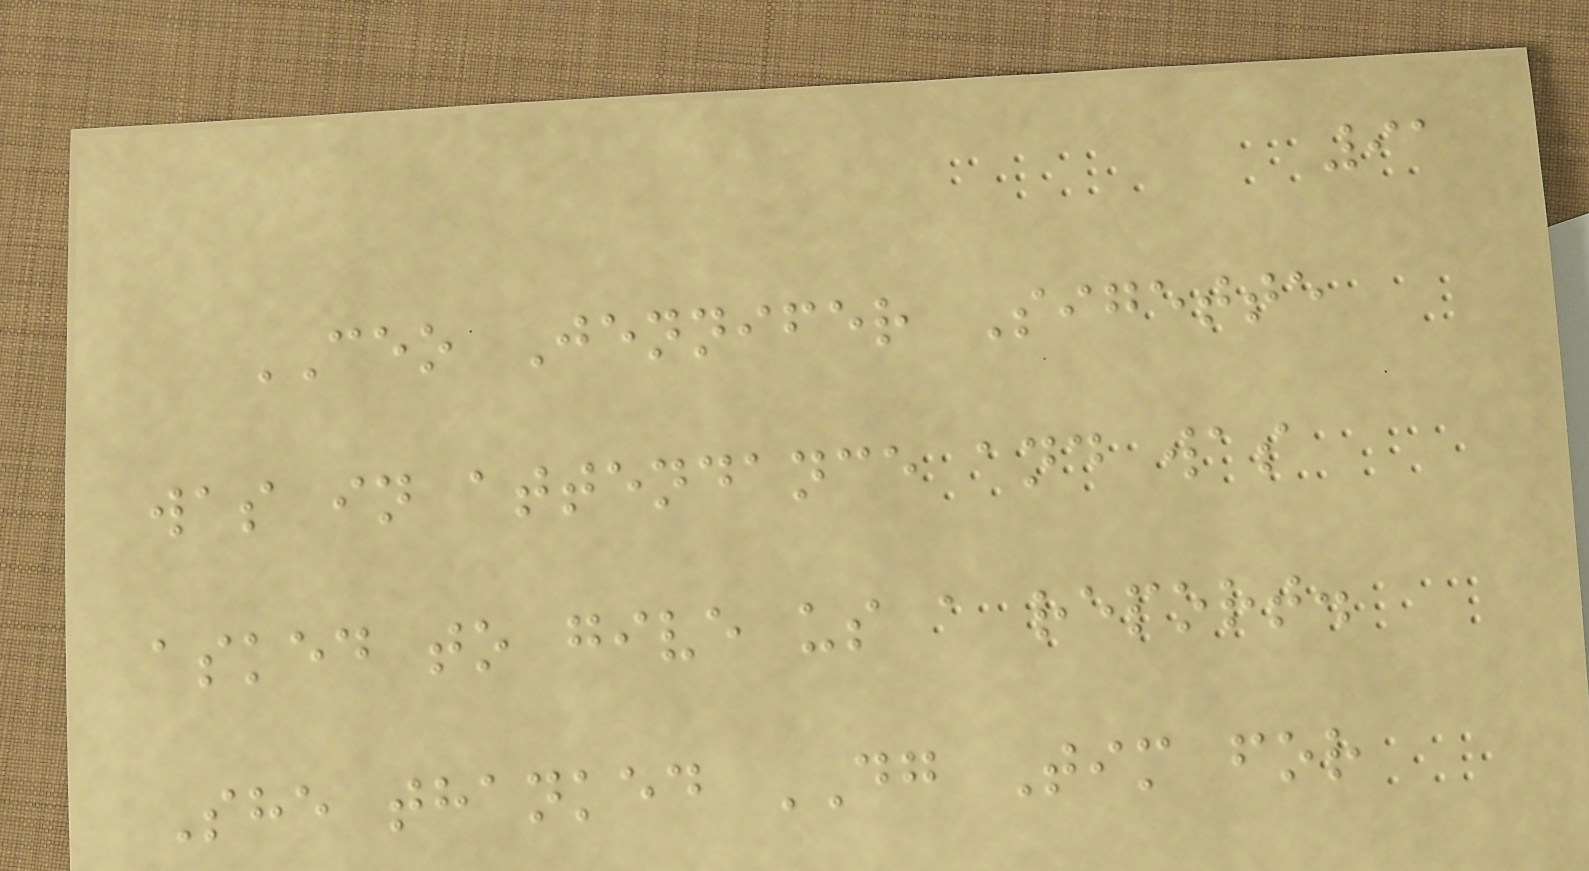91
CEO Jennifer Sigette
was in attendance and was
asked to give us a report.
She thanked DG Tim for
